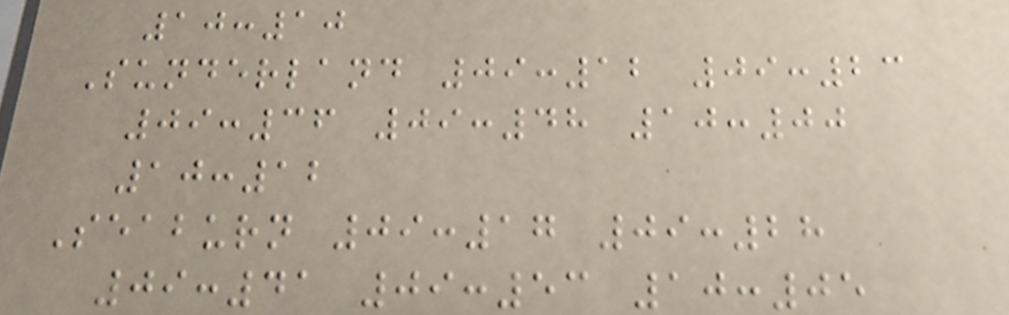10:10
Sunderland 09:12 09:23
09:36 09:48 10:00
10:12
Seaburn 09:17 09:28
09:41 09:53 10:05
